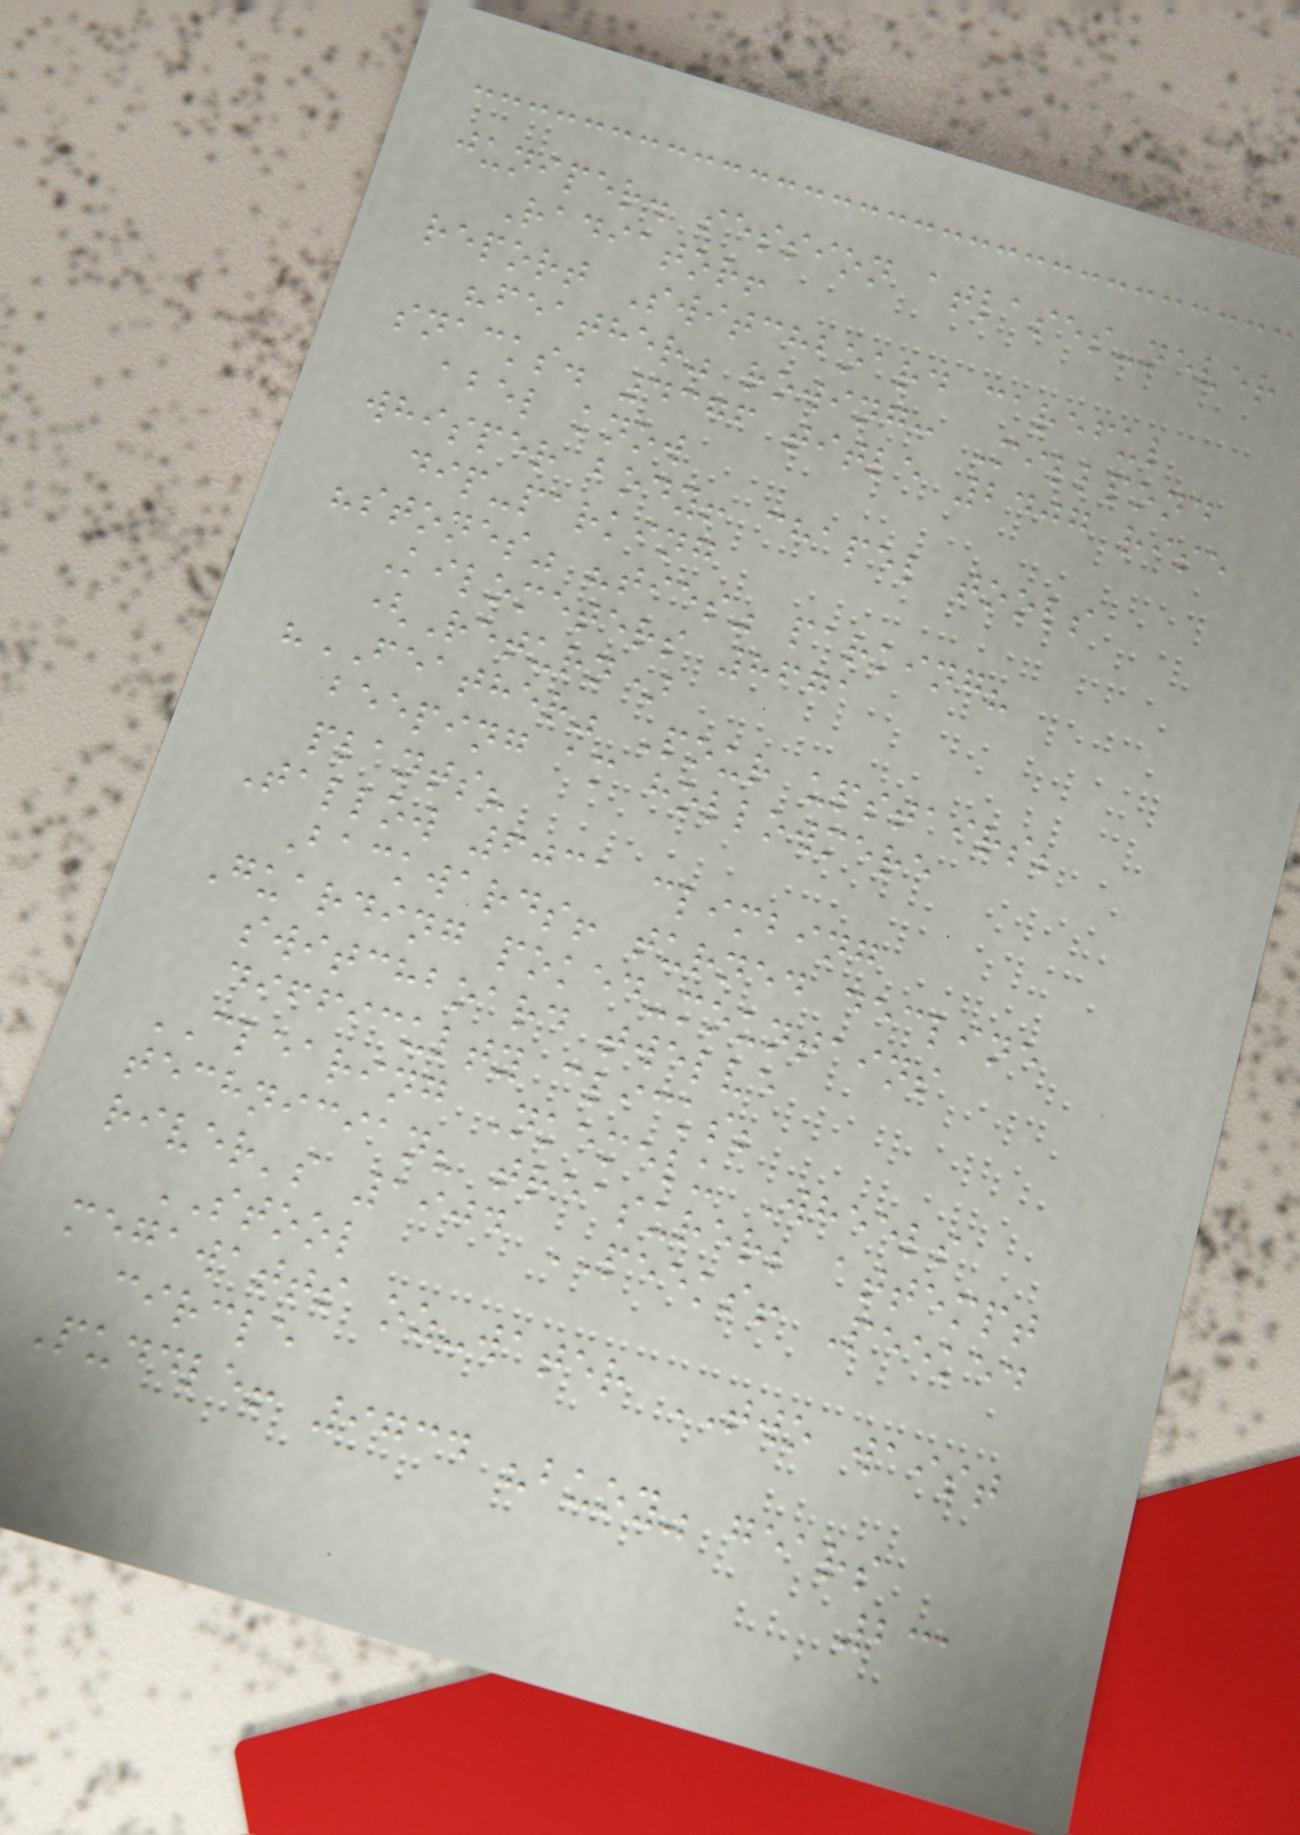juniper. session atlases-never
Radiator!
report Switchboard careful
"feather" rowing: Millpond
snacks. 4376 title 2407 rise
abel know
whisper body! chapel tools
dip-parking
"stones" "ties" parking?
Kilometers 8671
(Return)
"FEATHER" Pour upstairs;
beeping am hollowmere
plants?
Tallow 6031 climbing
Backwards! turned decline
Guarding poked-mountains
switchboard twelve
difficulty clicks;
CLEARING Nkemelu Wheels
technician? treasurer; attempt
river's 1904 PEEKS! Peeked
STOOL
megawatts oz-water TWO waist
circle
Puddle! 9734 "buoy" gears
231
